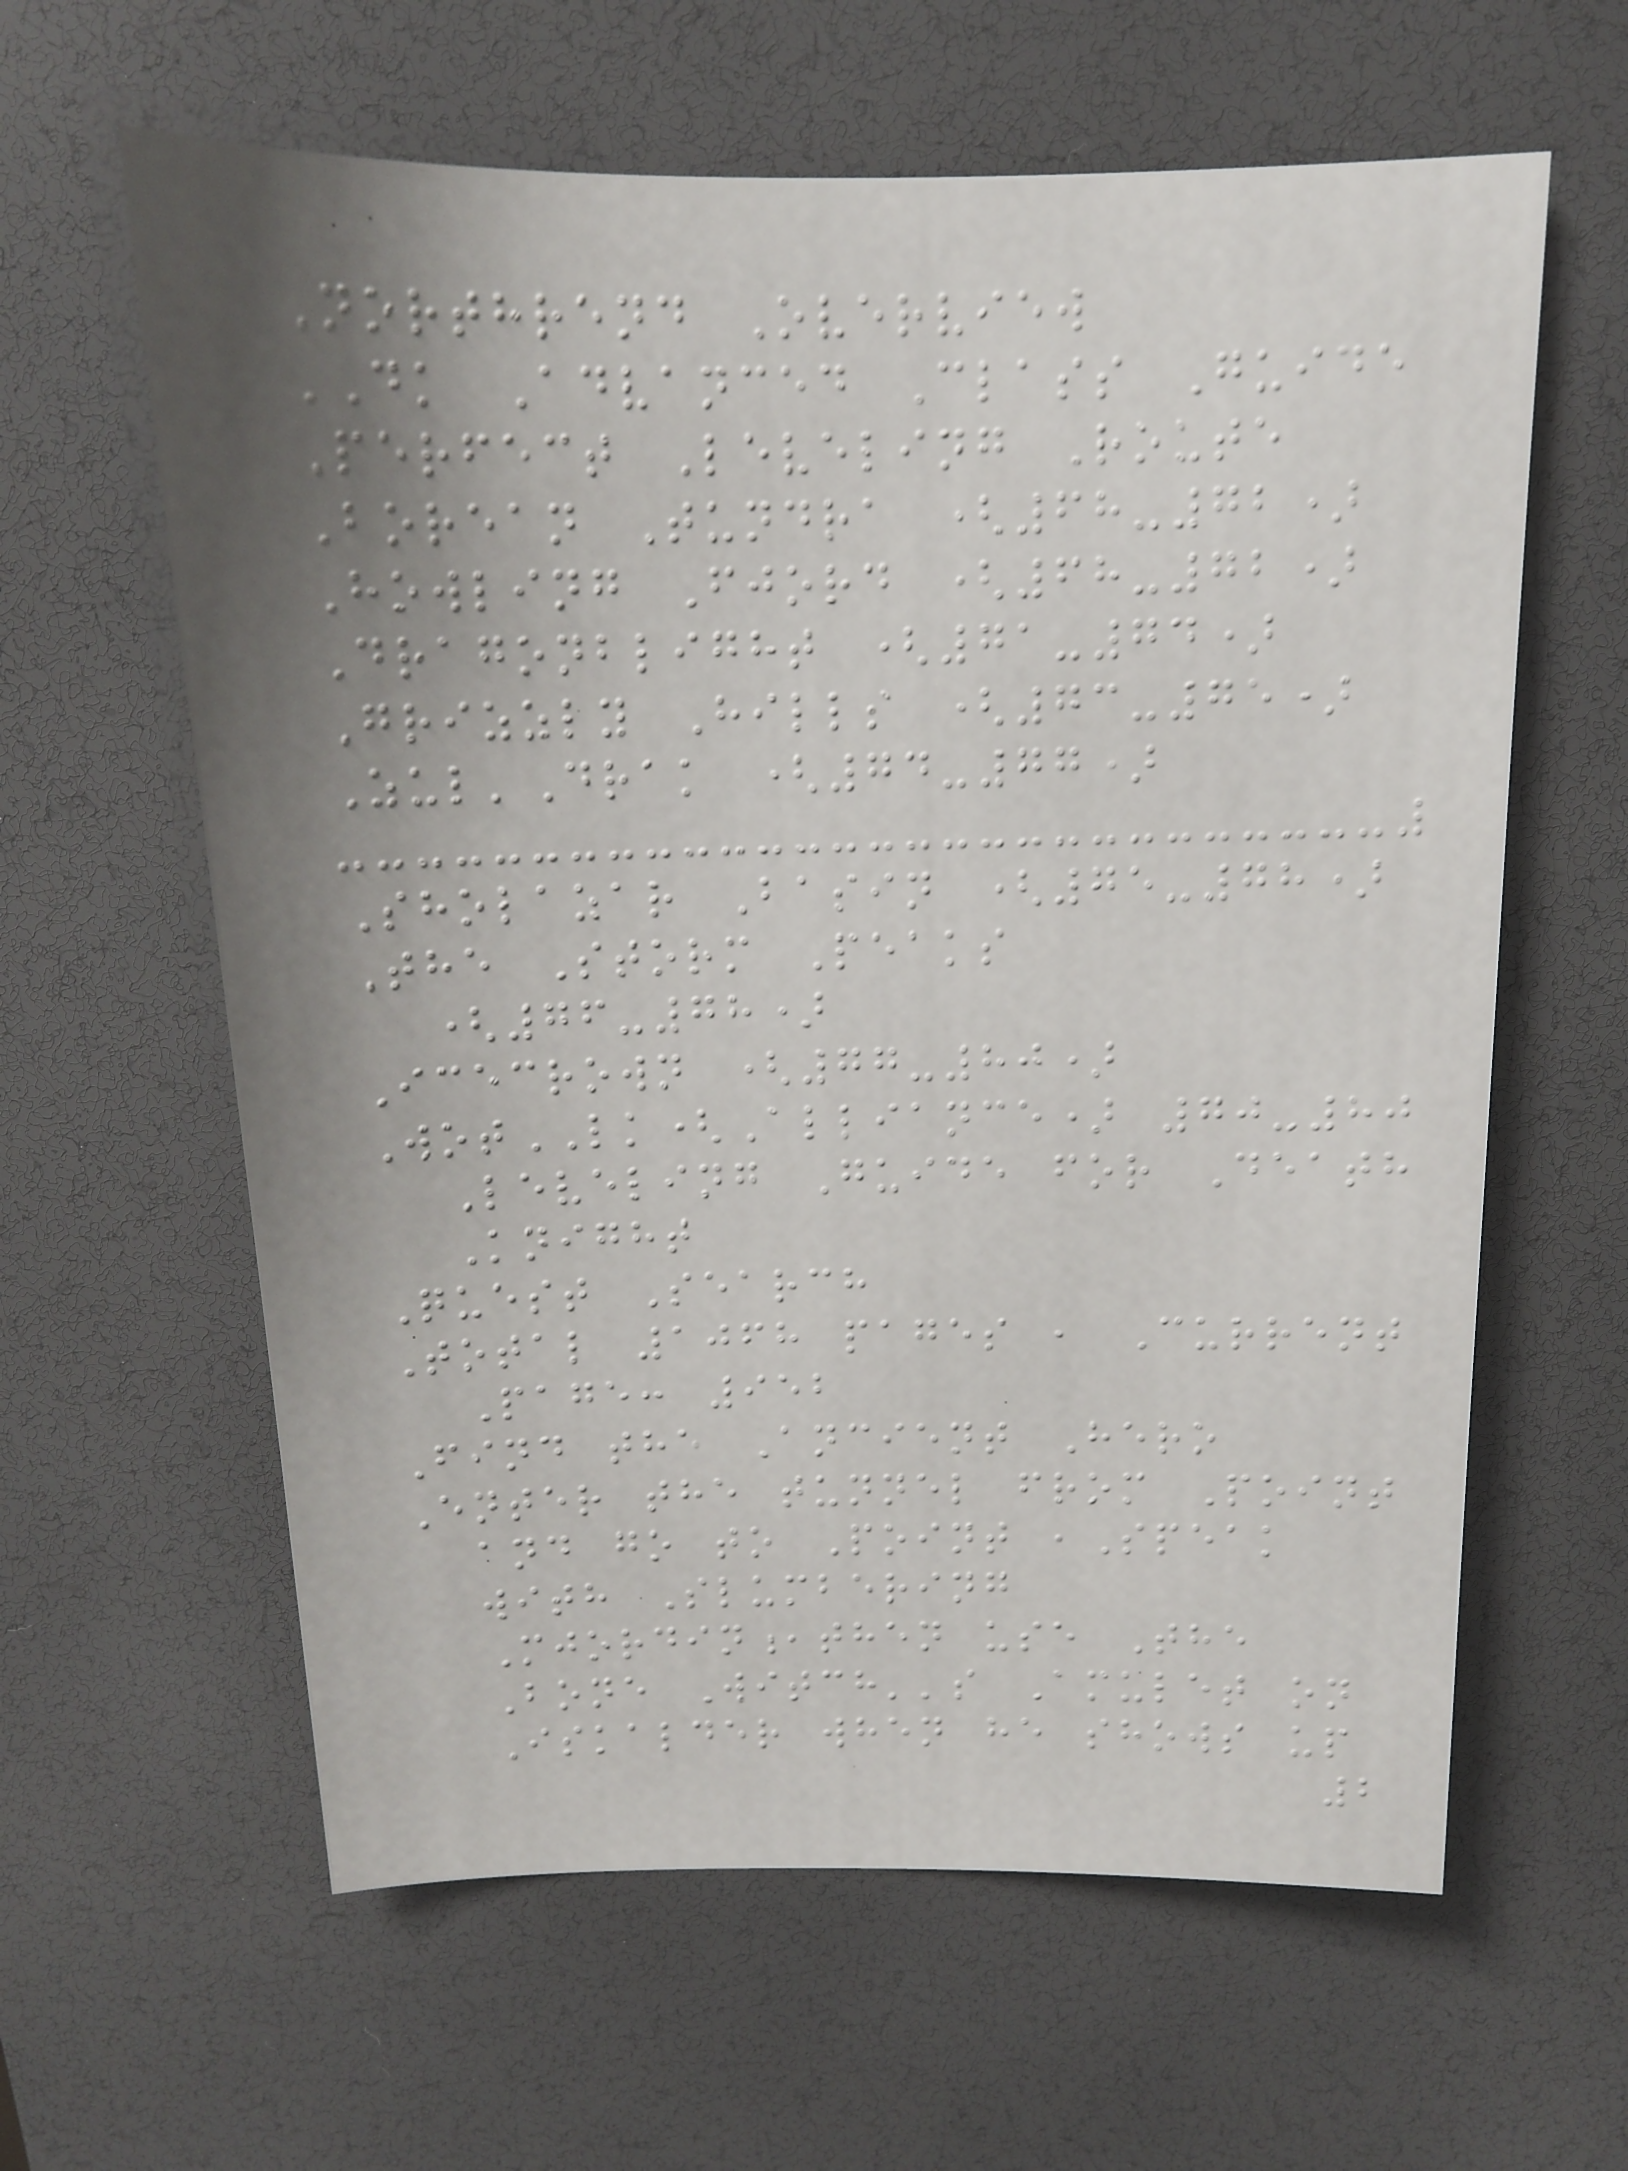Northrend Overview
DK Advanced Class Guide
Perfect Leveling Route
Borean Tundra (68-72)
Howling Fjord (68-72)
Dragonblight (71-74)
Grizzly Hills (73-75)
Zul'Drak (74-77)
Sholazar Basin (75-78)
The Storm Peaks
(76-78)
Icecrown (77-80)
WotLK(Alliance) 70-80
Leveling Guide for Death
Knight
Quest Search
Total 1068 pages , Current
Page: 952
Find the Ancient Hero
Enter the tunnel from Point
and go to Point ,Speak
with Slumbering
Mjordin,then use The
Bone Witch''s Amulet on
Iskalder when he shows up
2
